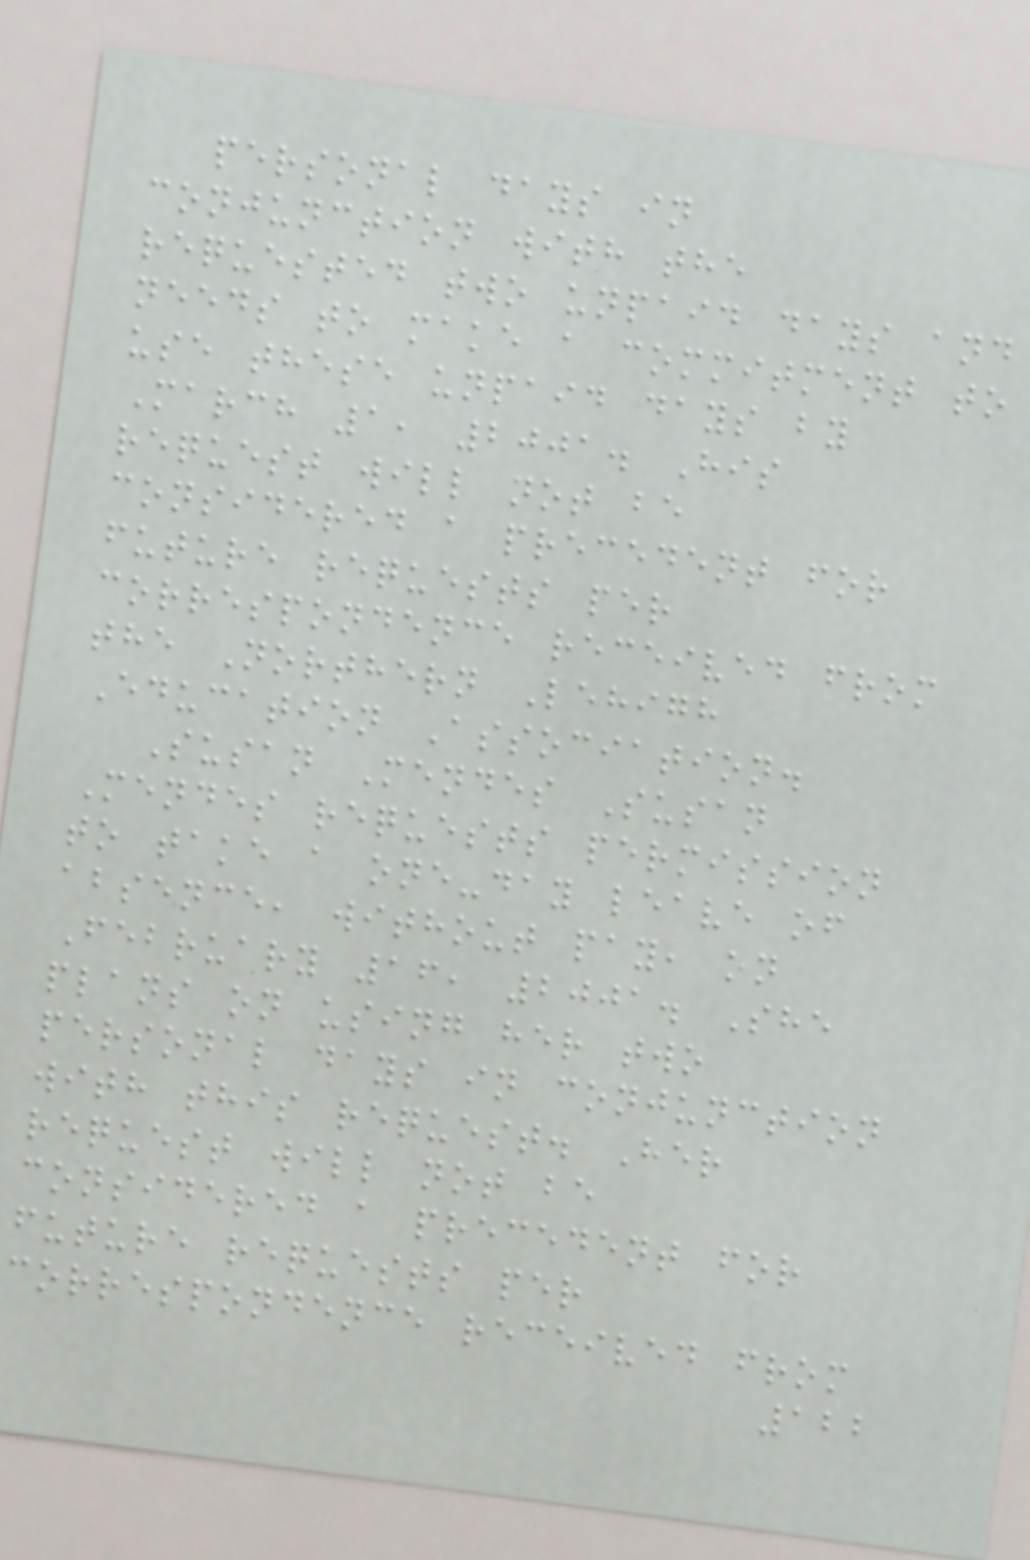personal days in
conjunction with the
requested two unpaid days and
needs to make a commitment to
use these unpaid days by
March 1, 2001. His
request will not be
considered a precedent for
future requests per
correspondence received from
the Northern Lehigh
Education Association.
Susan Mendes Susan
Mendes requests permission
to take a one-day leave of
absence, without pay, on
February 16, 2001. She
plans on using her two
personal days in conjunction
with this request. Her
request will not be
considered a precedent for
future requests per
correspondence received from
122
